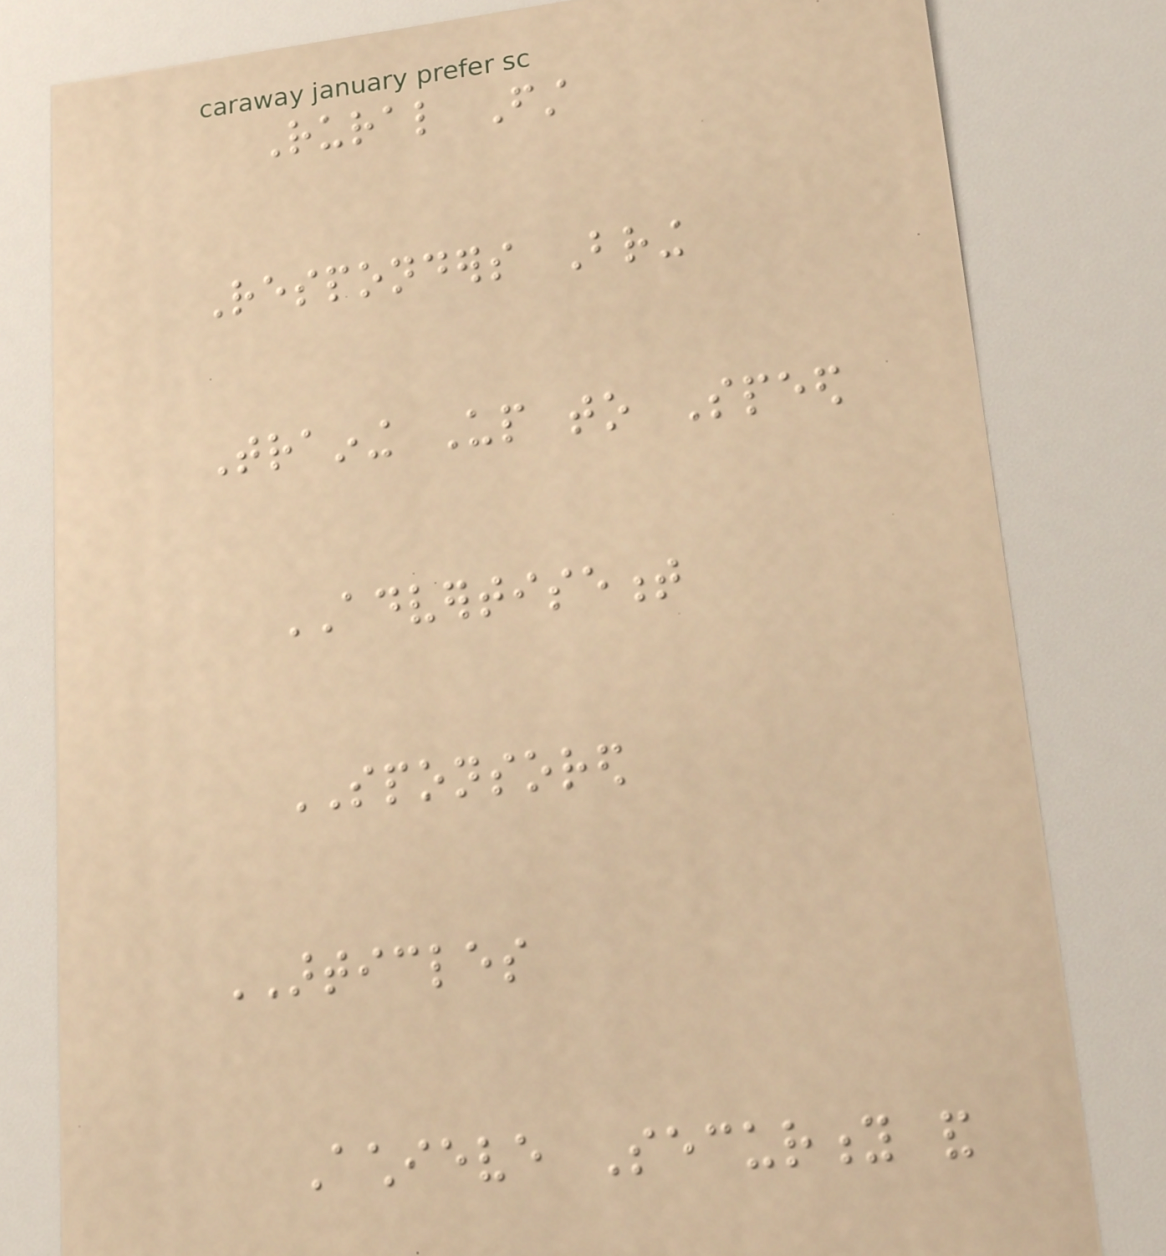Rural First
Responders Bring
Training Up to Speed
ADVERTISEMENT
SPONSORED
ARTICLES
Achieve Security and
